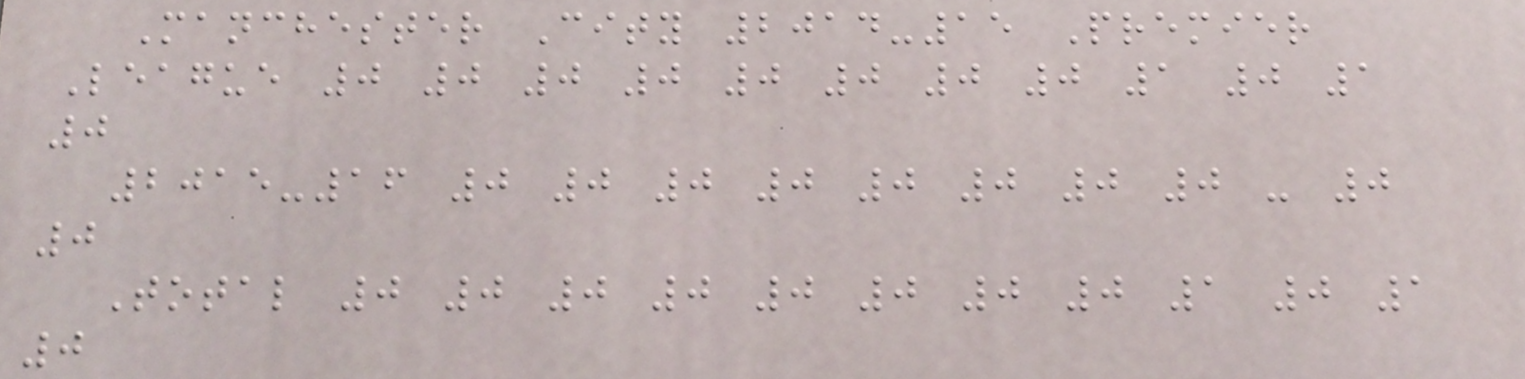Manchester City 2014-15 Premier
League 0 0 0 0 0 0 0 0 1 0 1
0
2015-16 0 0 0 0 0 0 0 0 - 0
0
Total 0 0 0 0 0 0 0 0 1 0 1
0
